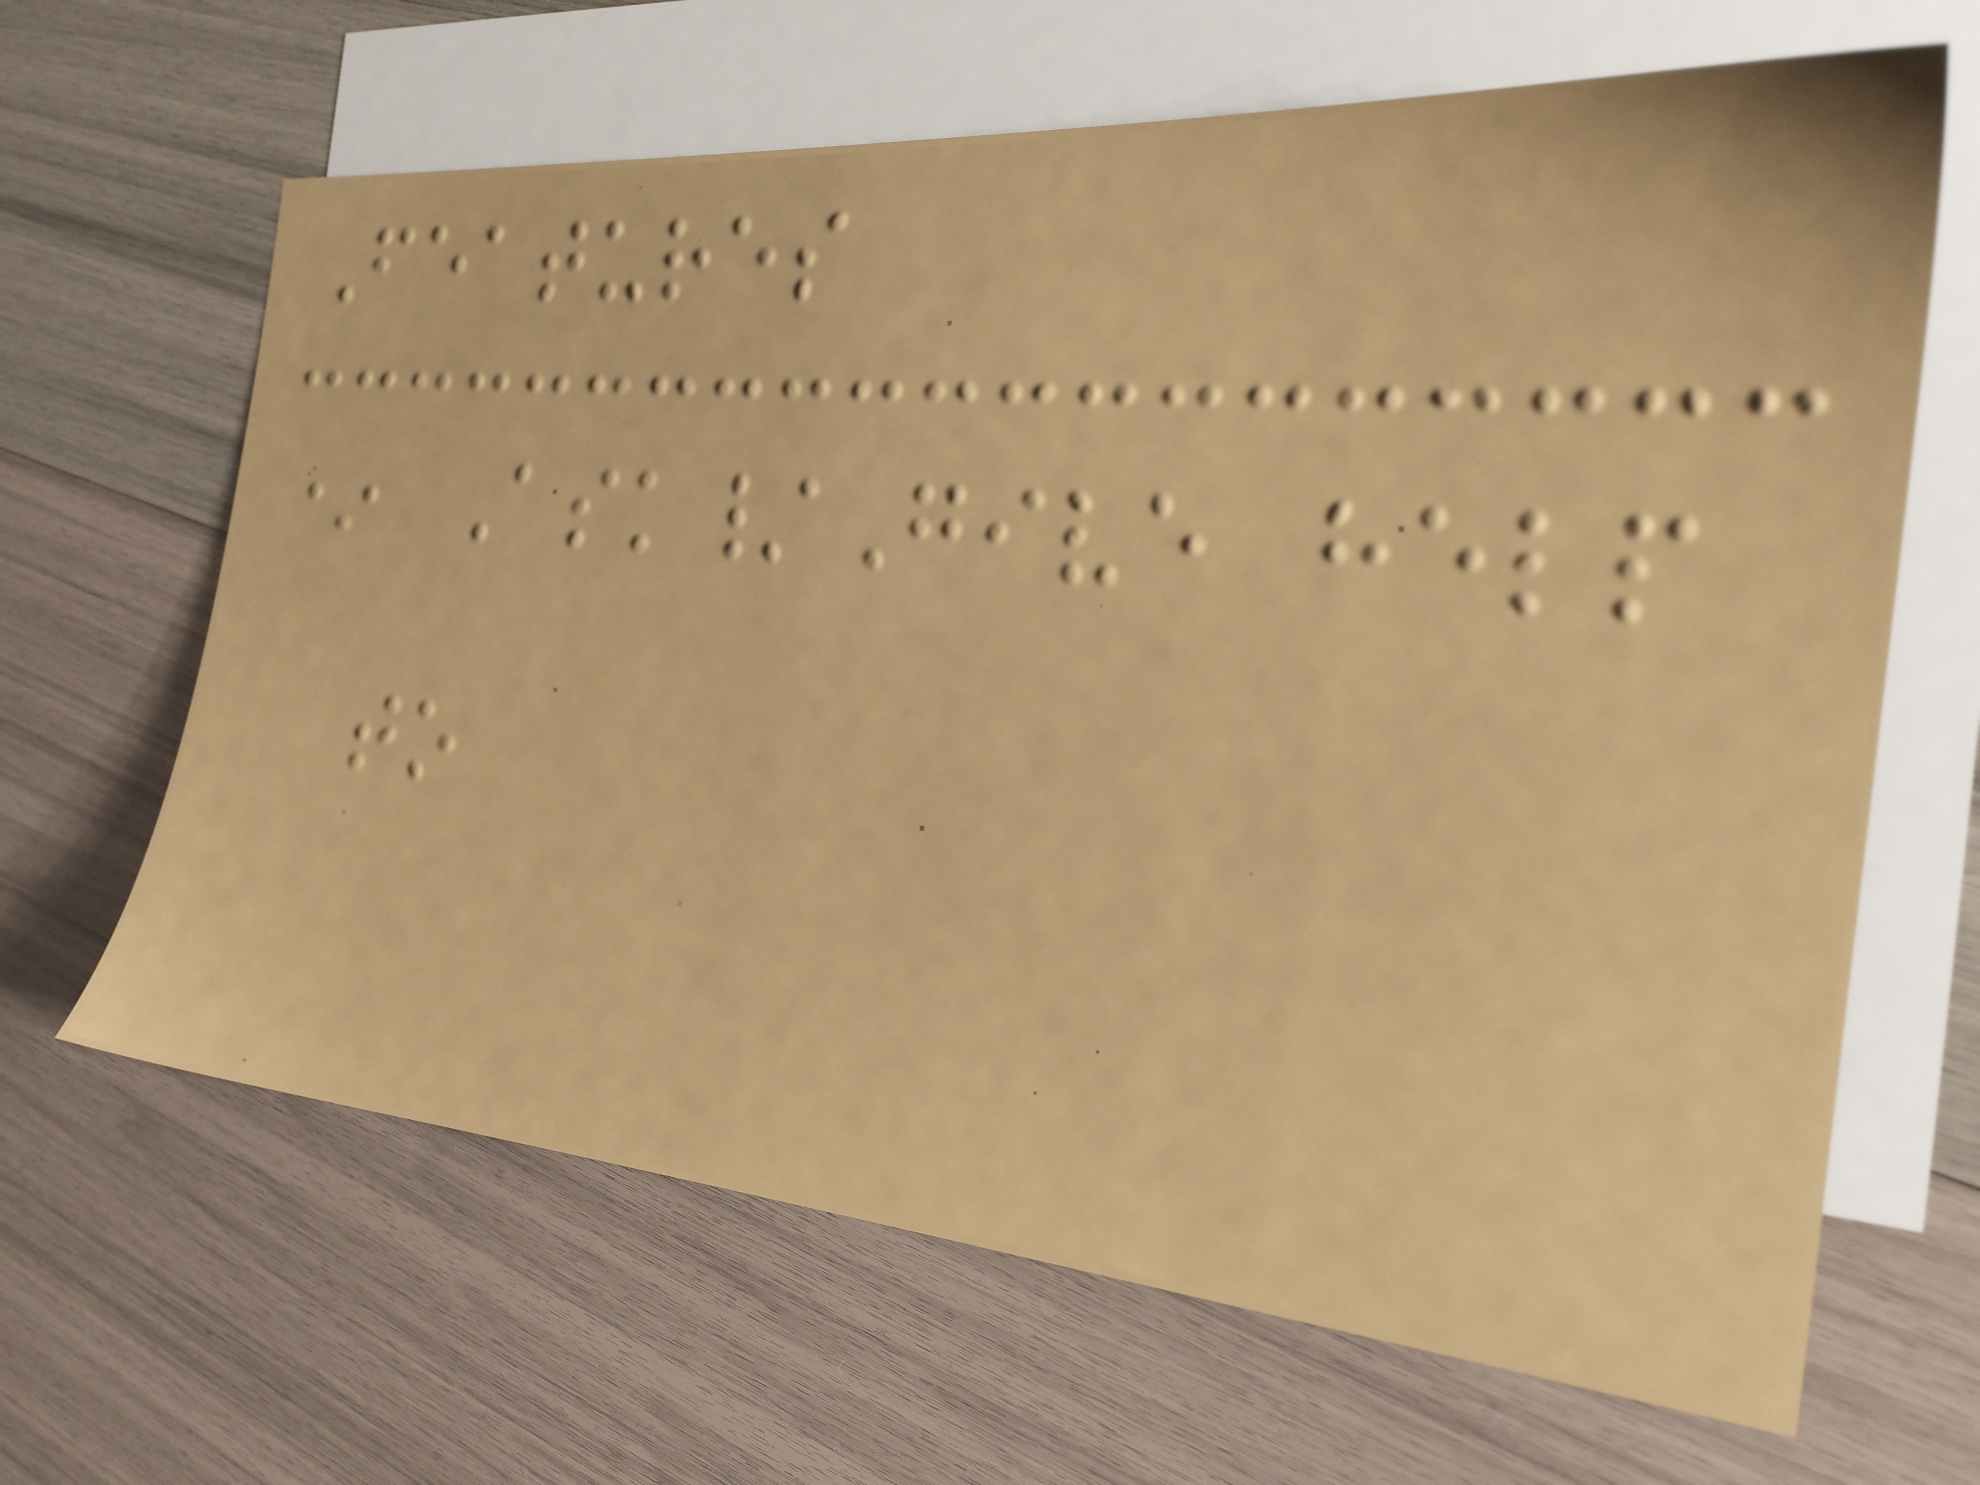Features
* Ask/Give help
to
